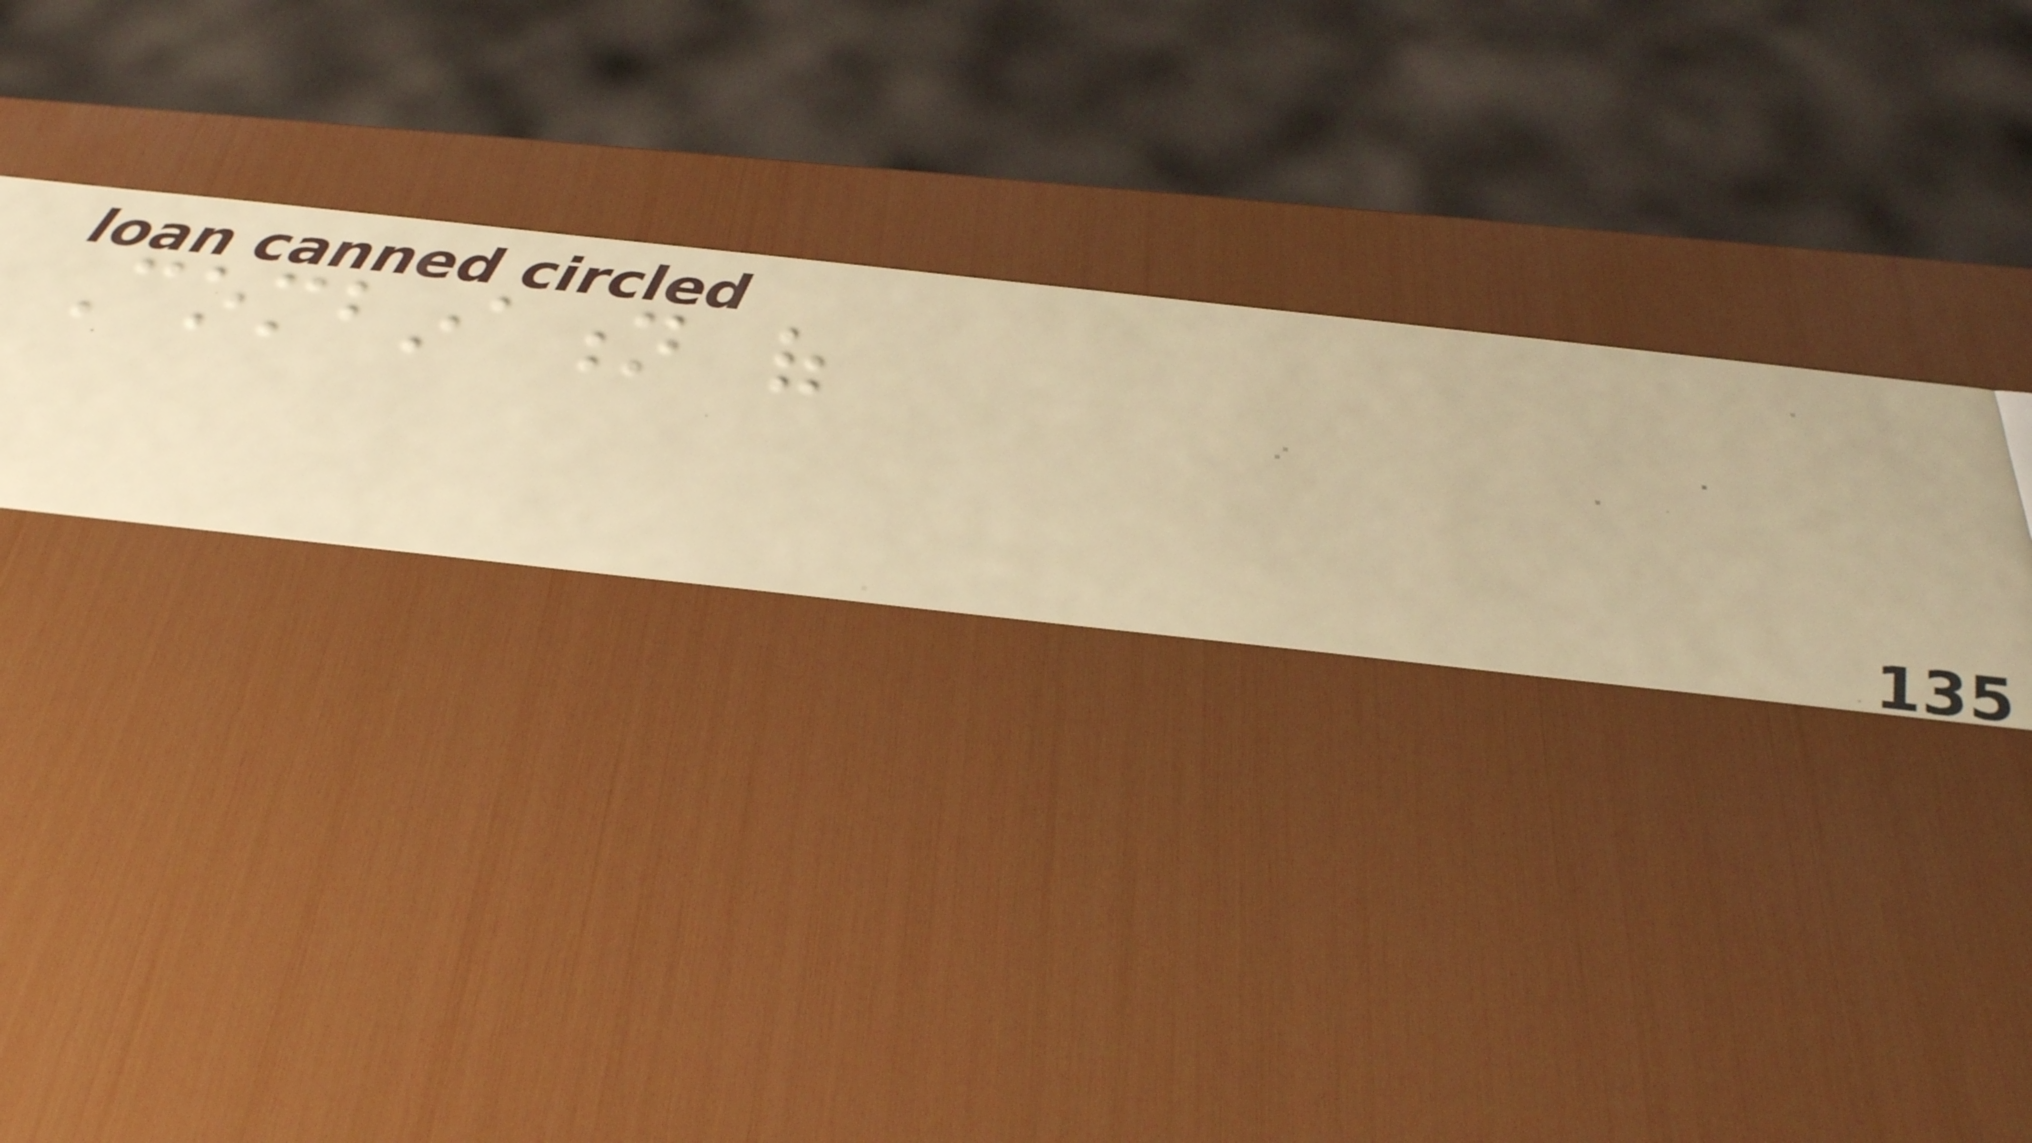Combination of
